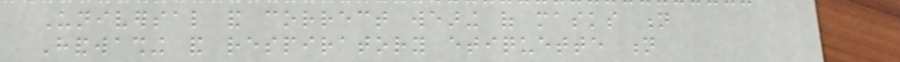Universal and correct wearing of masks n
Handwashing and respiratory etiquette n
